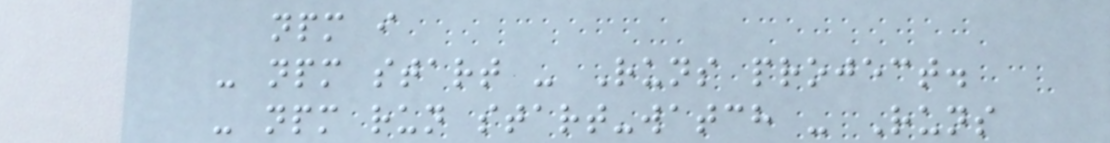npm i
- npm start - Runs project.
- npm run start-watch - Runs
